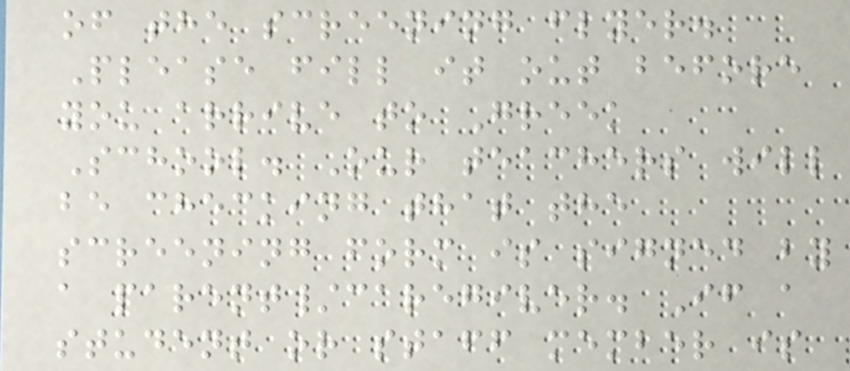of the screening flyer.
Please fill it out before
you arrive to Greek
School. Our teachers will
be checking that the
screening form is signed by
a parent/caregiver. If a
student or staff member is
